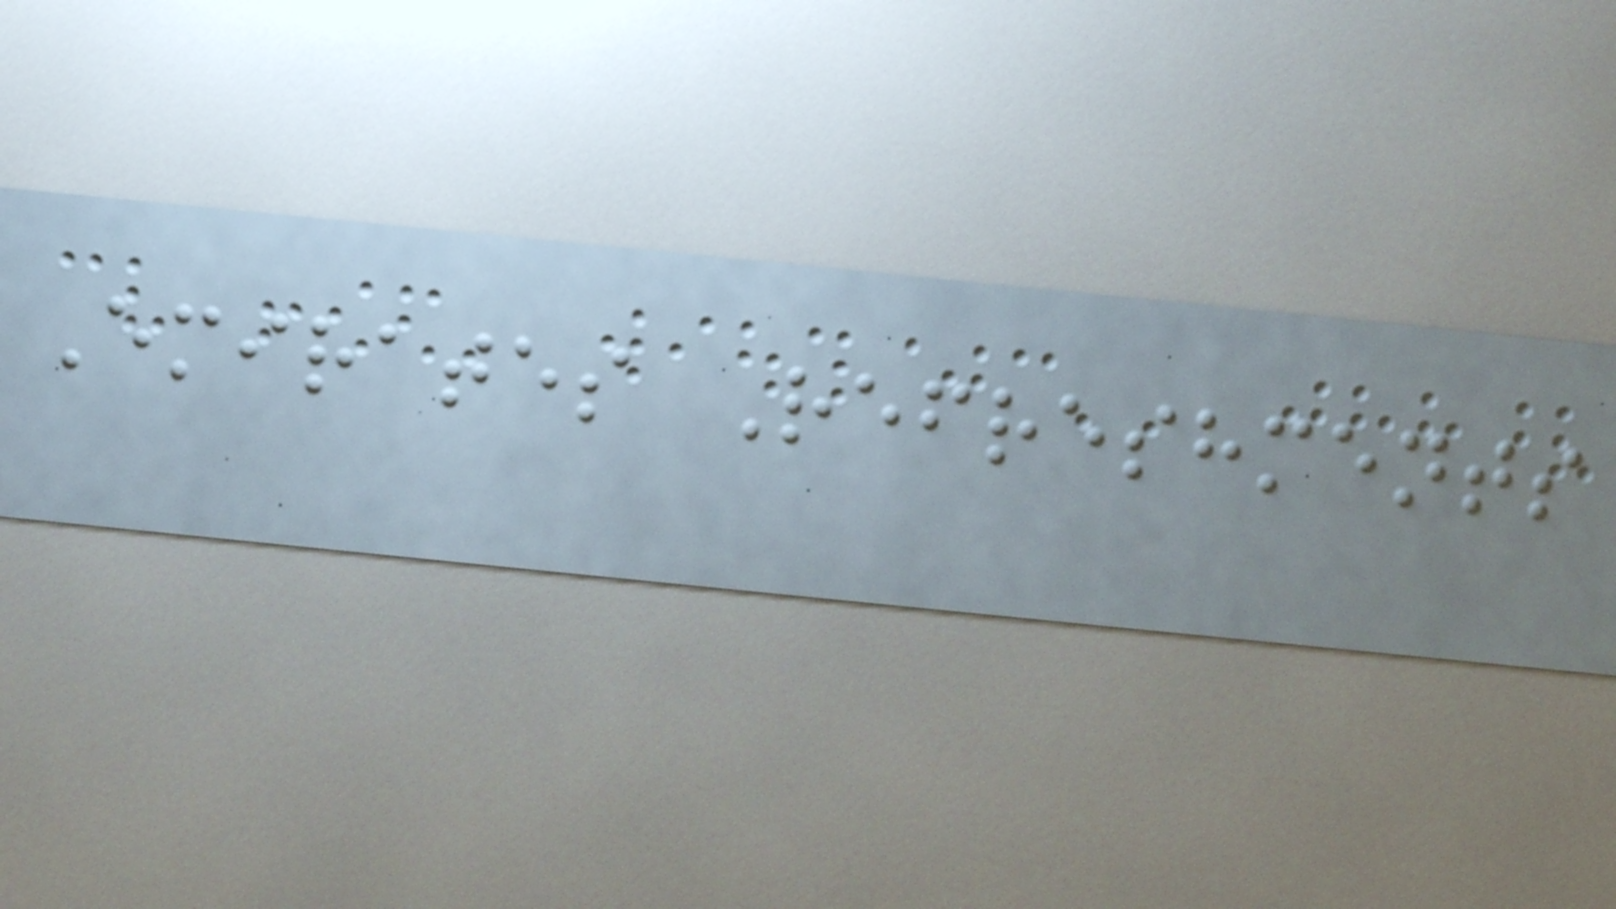Emirates Refreshments
